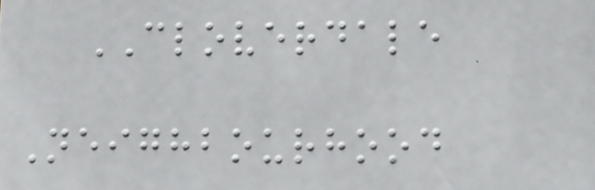CLOVERDALE
Neighbourhood
